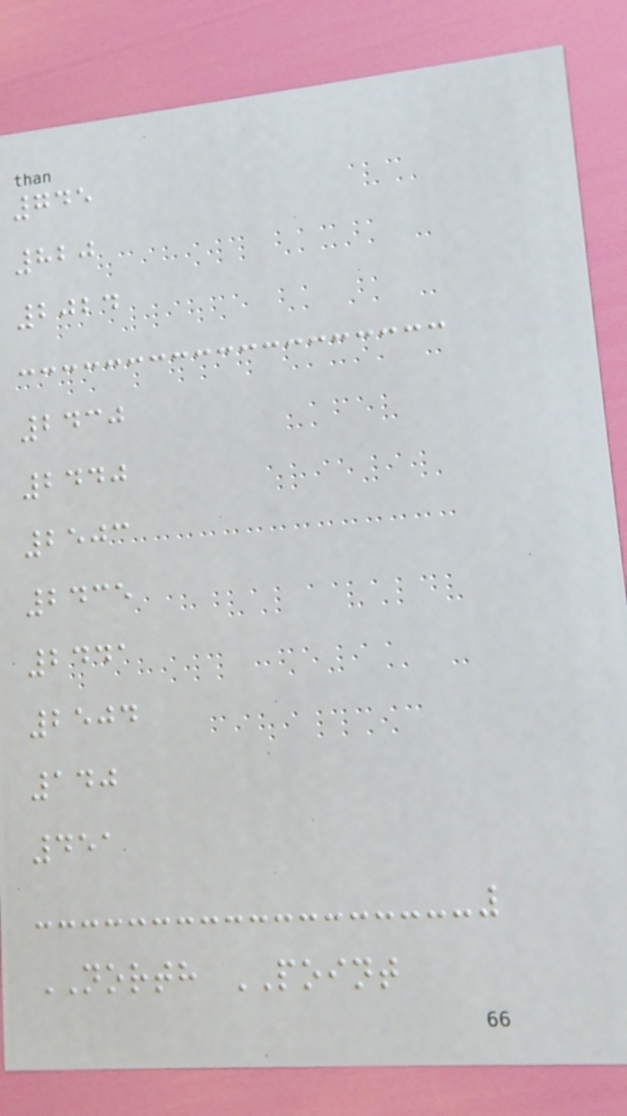745
820
2024
2430
2440
2503
2435
2441
2504
140
451
NORTH POINT
